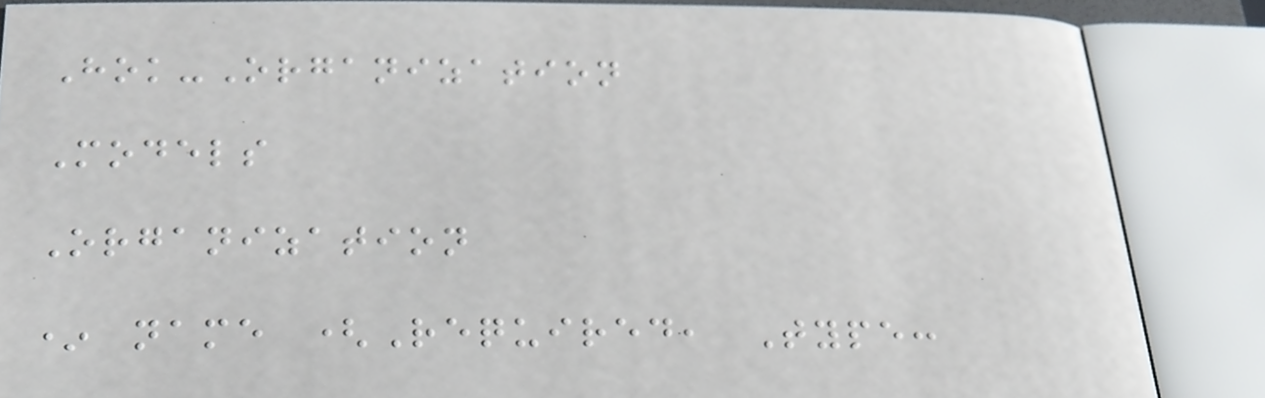Hok-Organization
Models
Organization
* name (Required, Type:
